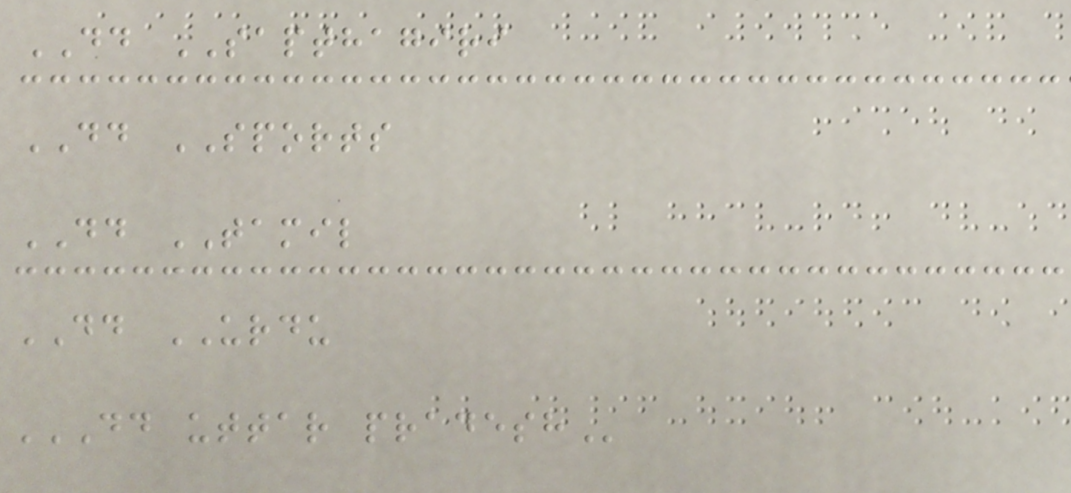DD SAPTHAGIRI
DD SPORTS
DD TAMIL
DD URDU
DD UTTAR PRADESH
